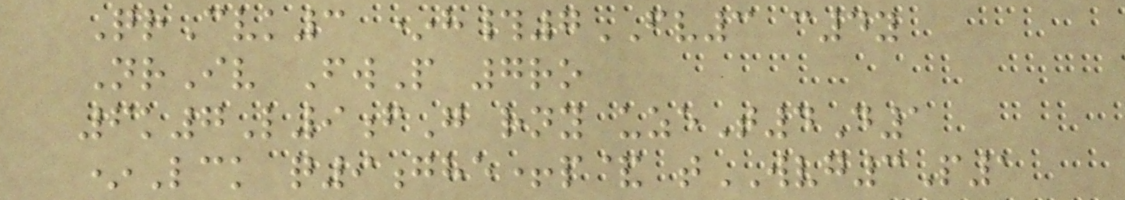QrCvk3 *h#7FV3 c4y
NrIv FwP 7ro
6k7L9fG rny uzeT4D1
*Lck q9ghe+p& tWVG3P1
